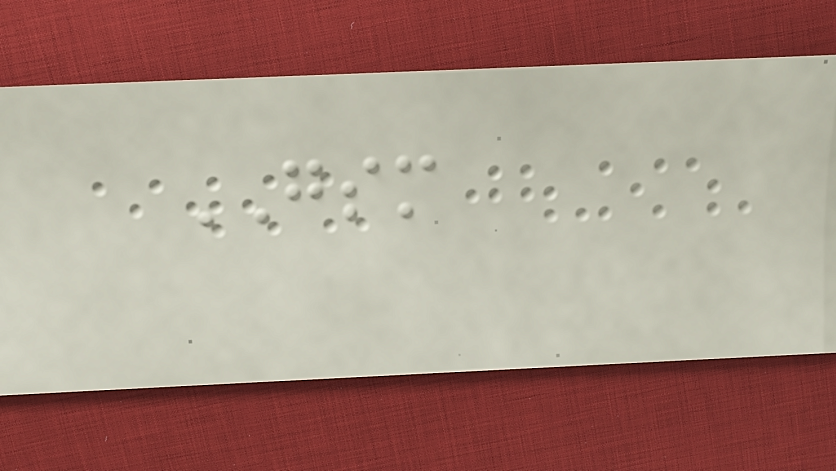GSM
